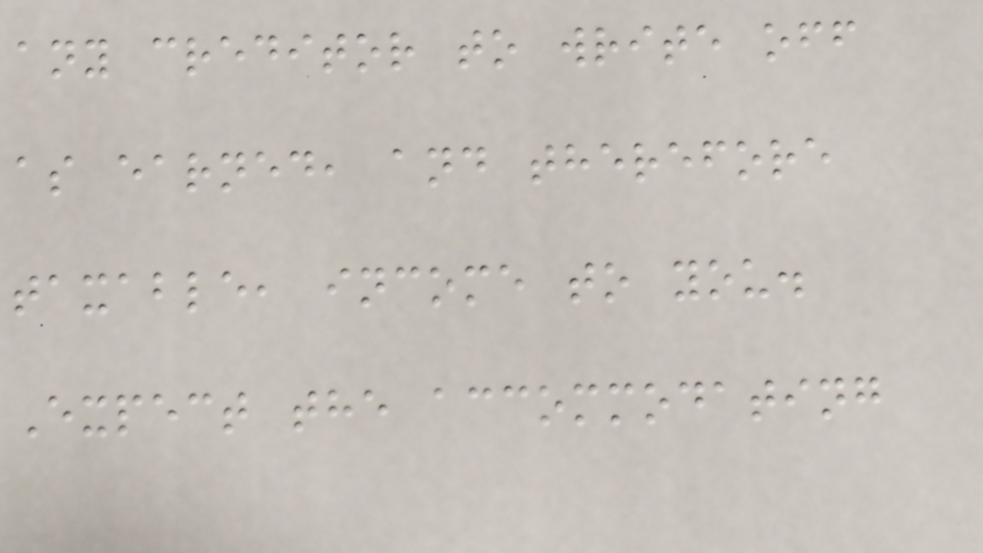any creditor to write off
as earned, and therefore
taxable, income to you.
Expect the accommodating
